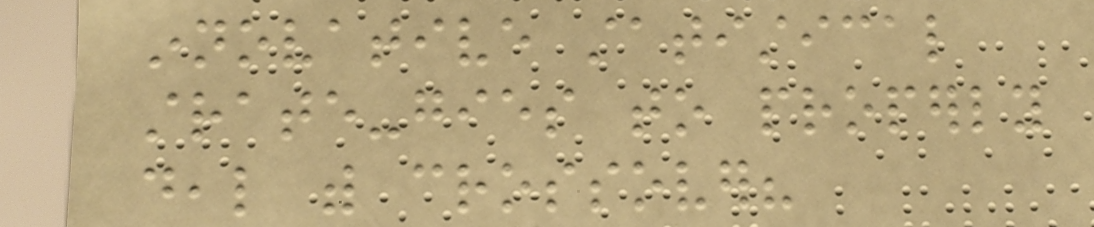innovative statistical
strate-gies to properly
deal with crossover?
